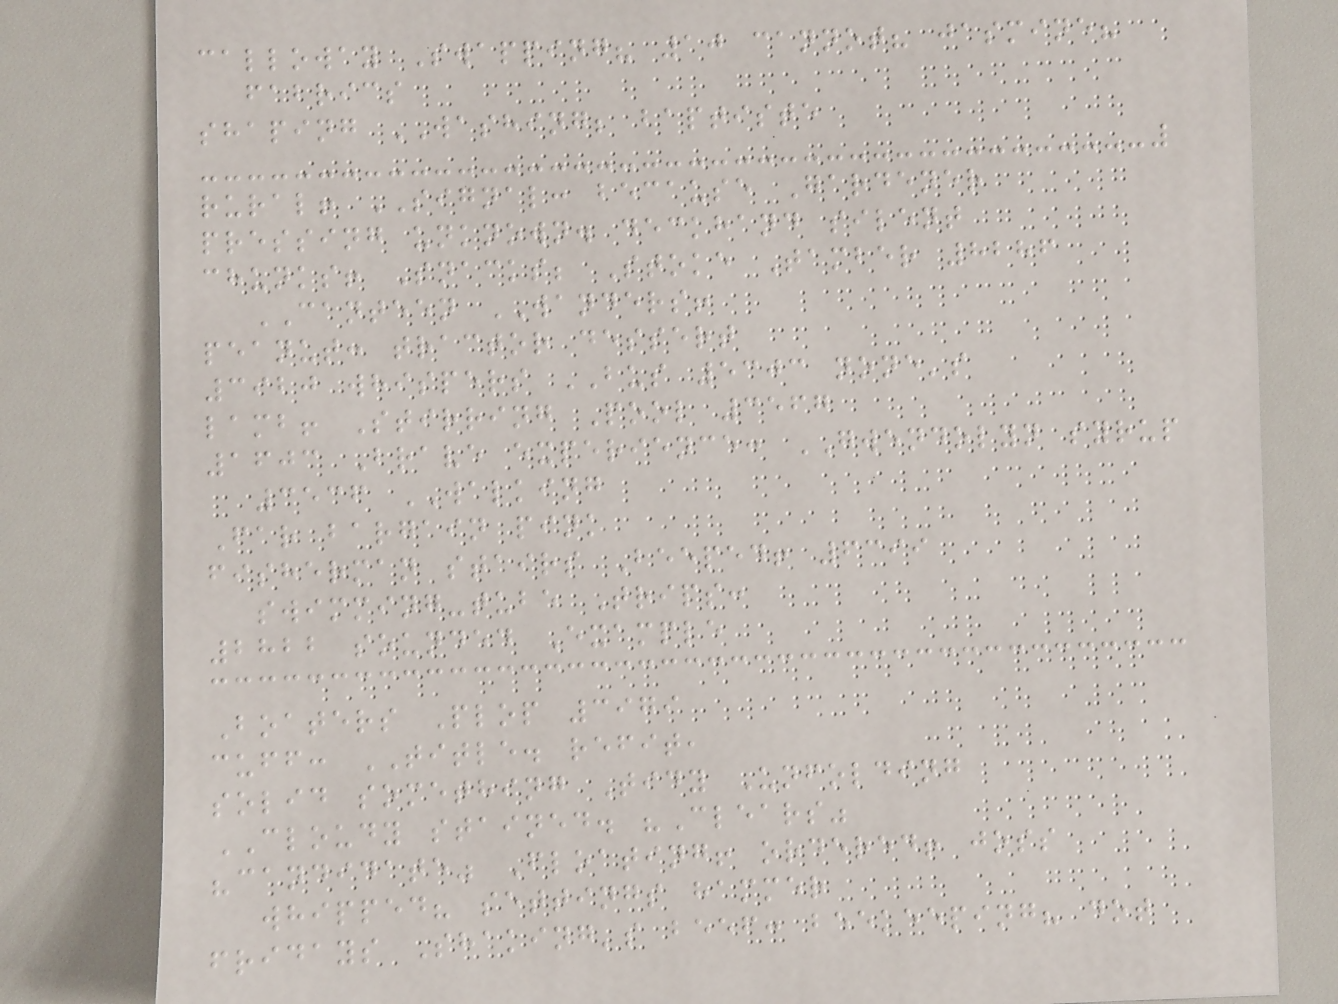calloway Swapping? 10 cannot? jasmine?
fabrics
shaping WASHING; baptiste
rural! SIGNAL: because Gardener
pressing unknown. deckhand silent
chunks! Snacks; Stoke Tamber 8286
CANTEEN WANDERS!
peanut: tractor dessert
3920 whispers BUS 5303 none's
lamb! Stirring Pool 3567
1603 Brave experience: GWENDOLYN syrup
3536 WALKING
Far bargain pink
fisherman stairs Beeped! 6399
swimming-tube Trips:
2822 sounded Example
Boaters Plop 3979
cuff: TITLE. refit,
solid something Tidy Unfolding
CLOUDY stained. "Clears"
"candidate" Floating! ordered! joss
whipped? settings hammer
fridays Shaking's beef: beekeeping? dot
